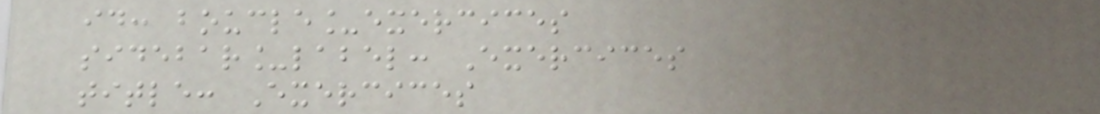id: boucle_exercices
sidebar_label: Exercices
title: Exercices
